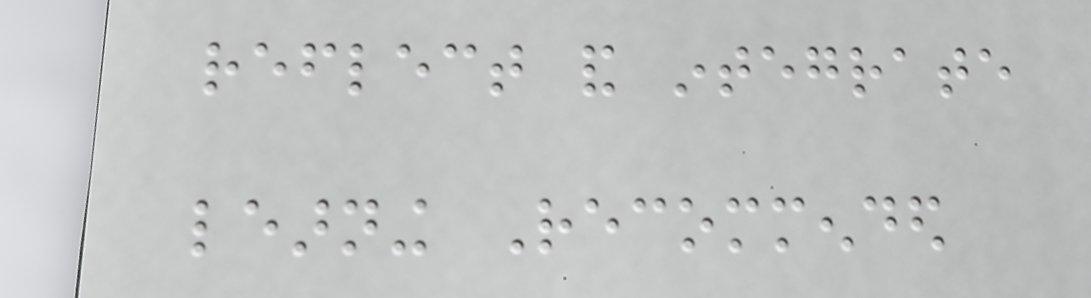reflect and integrate
learning Recommended
